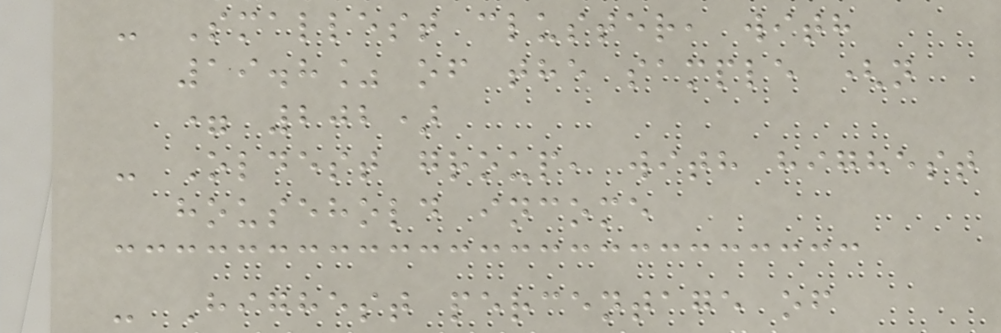- Smallest cluster, with
19.8% of the sample (n
= 202)
- Oldest group, with highest
household income
- Highest percentage of
